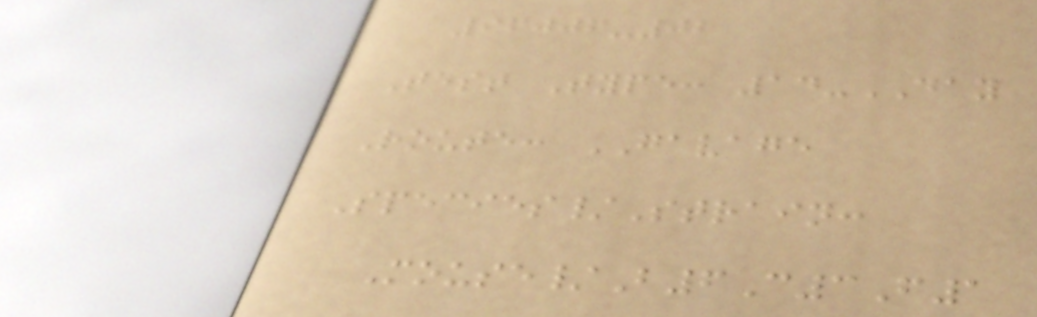96006-02
Test Type: 14-DAY
Route: GAVAGE
Species/Strain:
Mouse/B6C3F1
